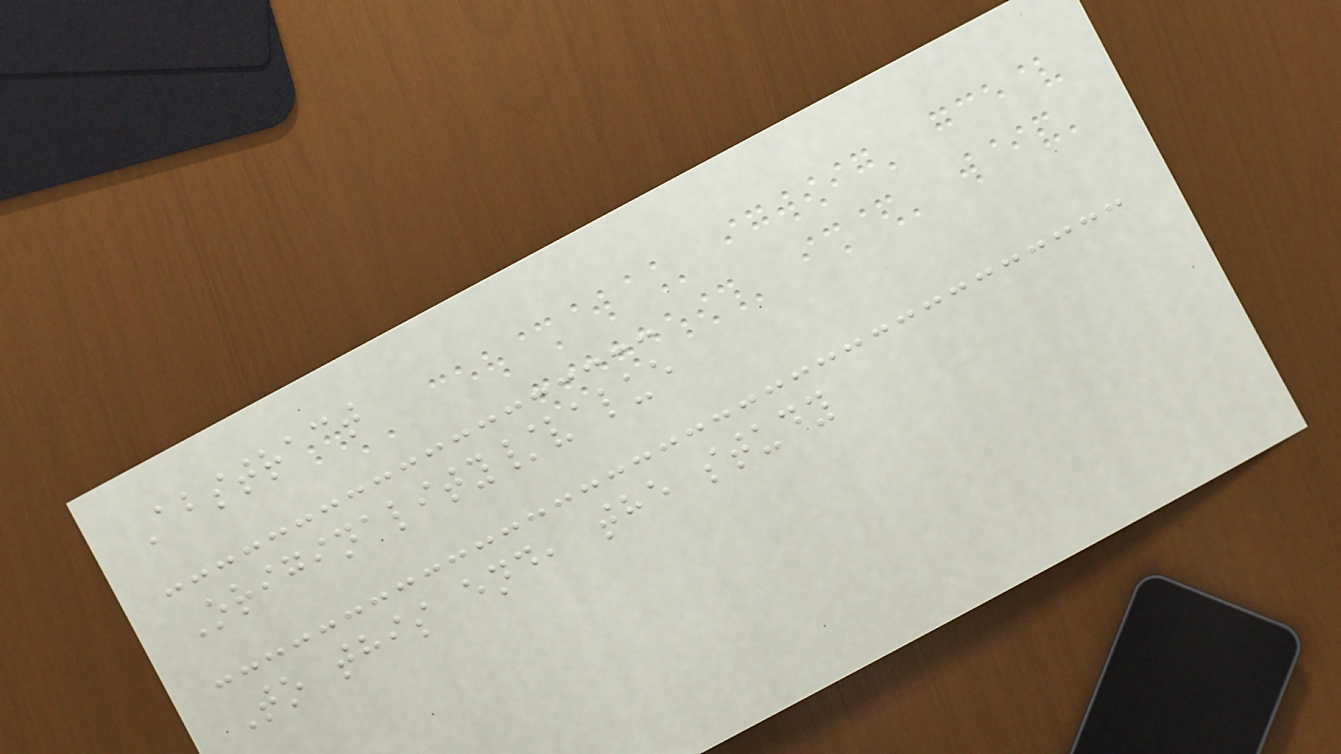Abstract
Originality/value
To this end, the study
